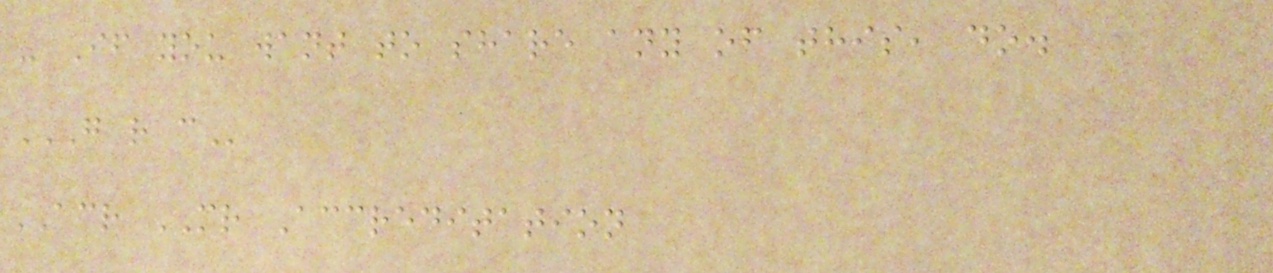- If you want to share any of this, do.
G R C
ACR MR Accreditation
